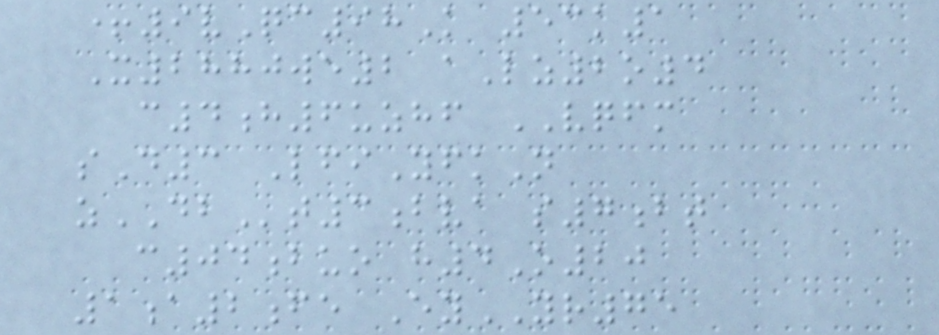+9vQc98K 53k1
X2880we2 aLz2o4
c4h6uzhf VQFM
sD3 LfiYfkN
zDBt3bva s7bt
c04buo h4O20
1a2fe EyYR75
